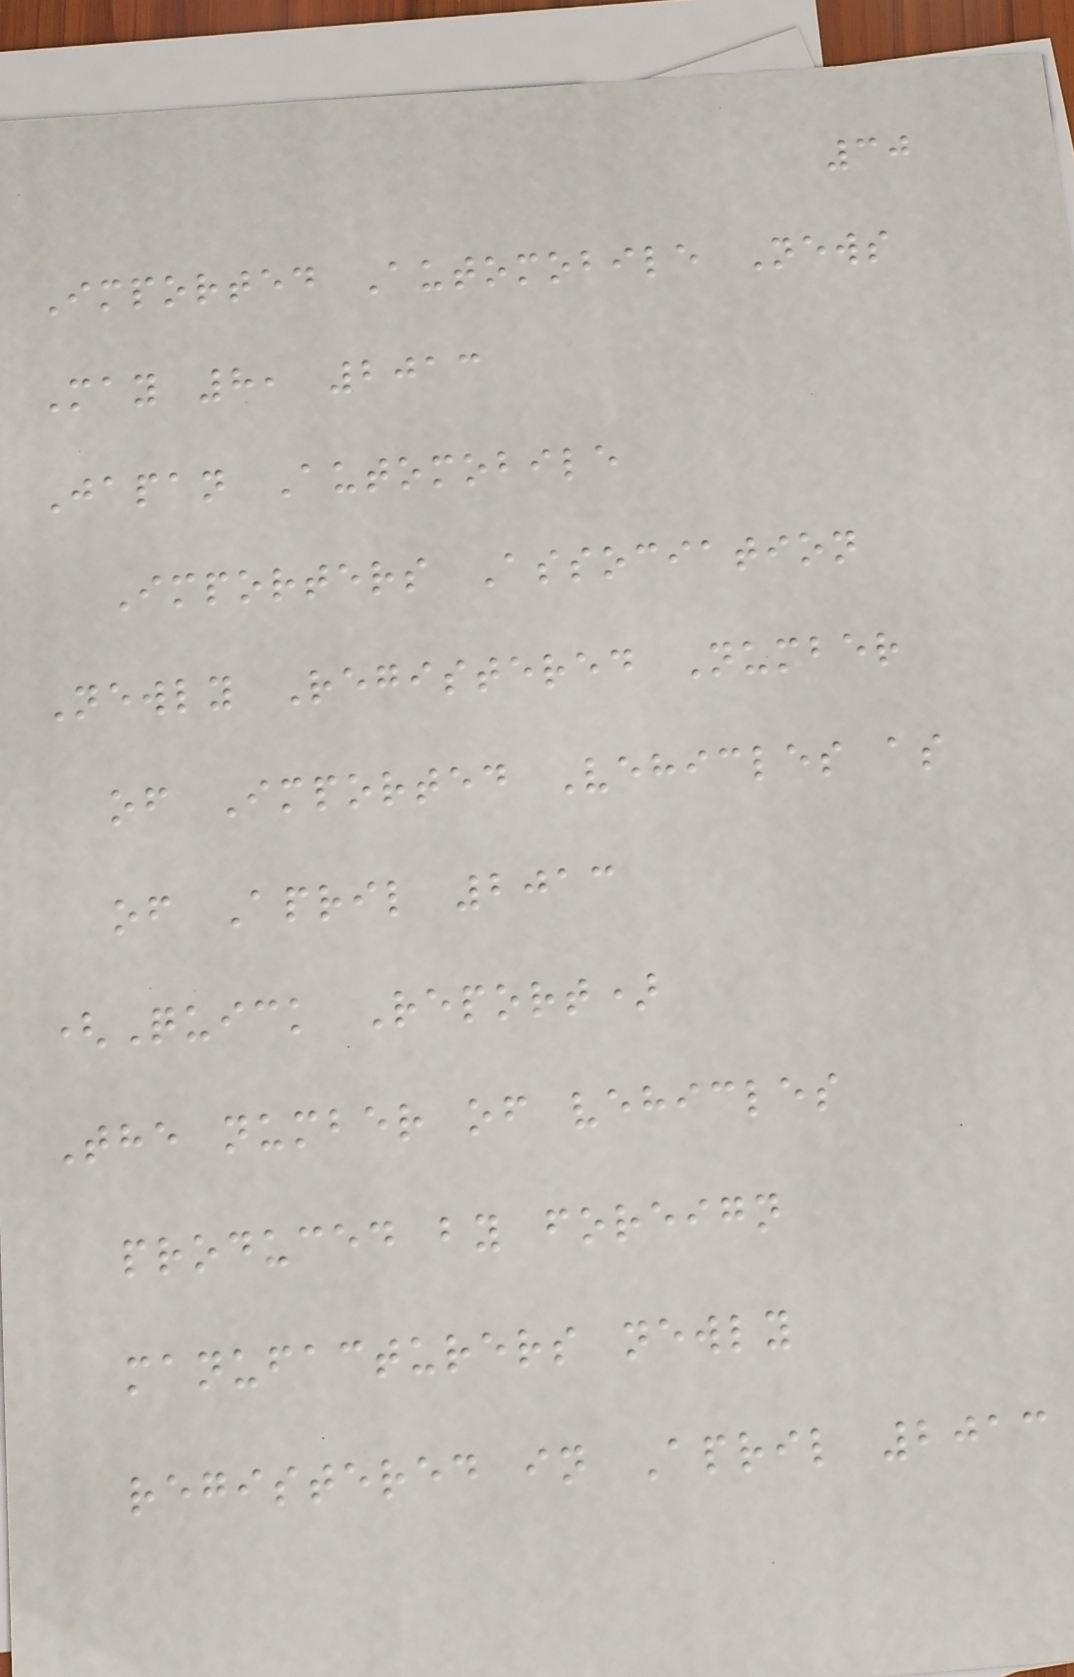30
Imported Automobile News
May 8, 2013
Japan Automobile
Importers Association
Newly Registered Number
of Imported Vehicles as
of April 2013
(Quick Report)
The number of vehicles
produced by foreign
manufacturers newly
registered in April 2013
